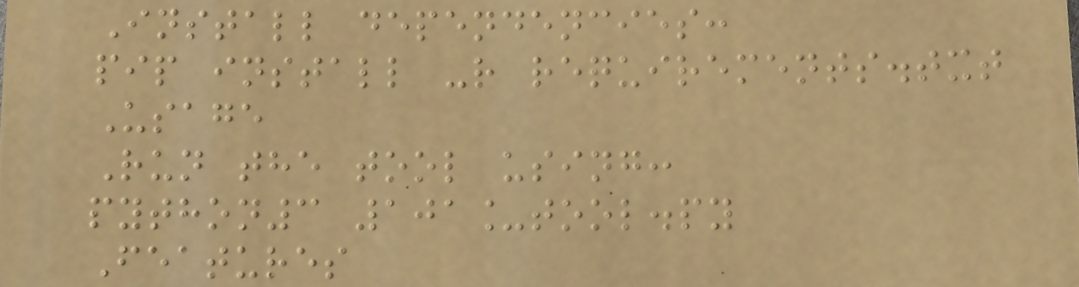Install dependencies:
pip install -r requirements.txt
Usage
Run the tool using:
python3 101_tool.py
Features
